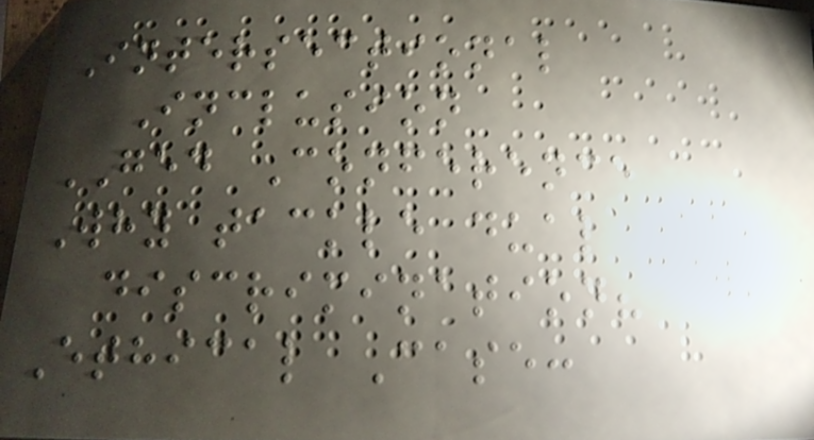Intersectional
Inclusion
GED Conference
Why tackle dual
discrimination?
Ethical Case:
